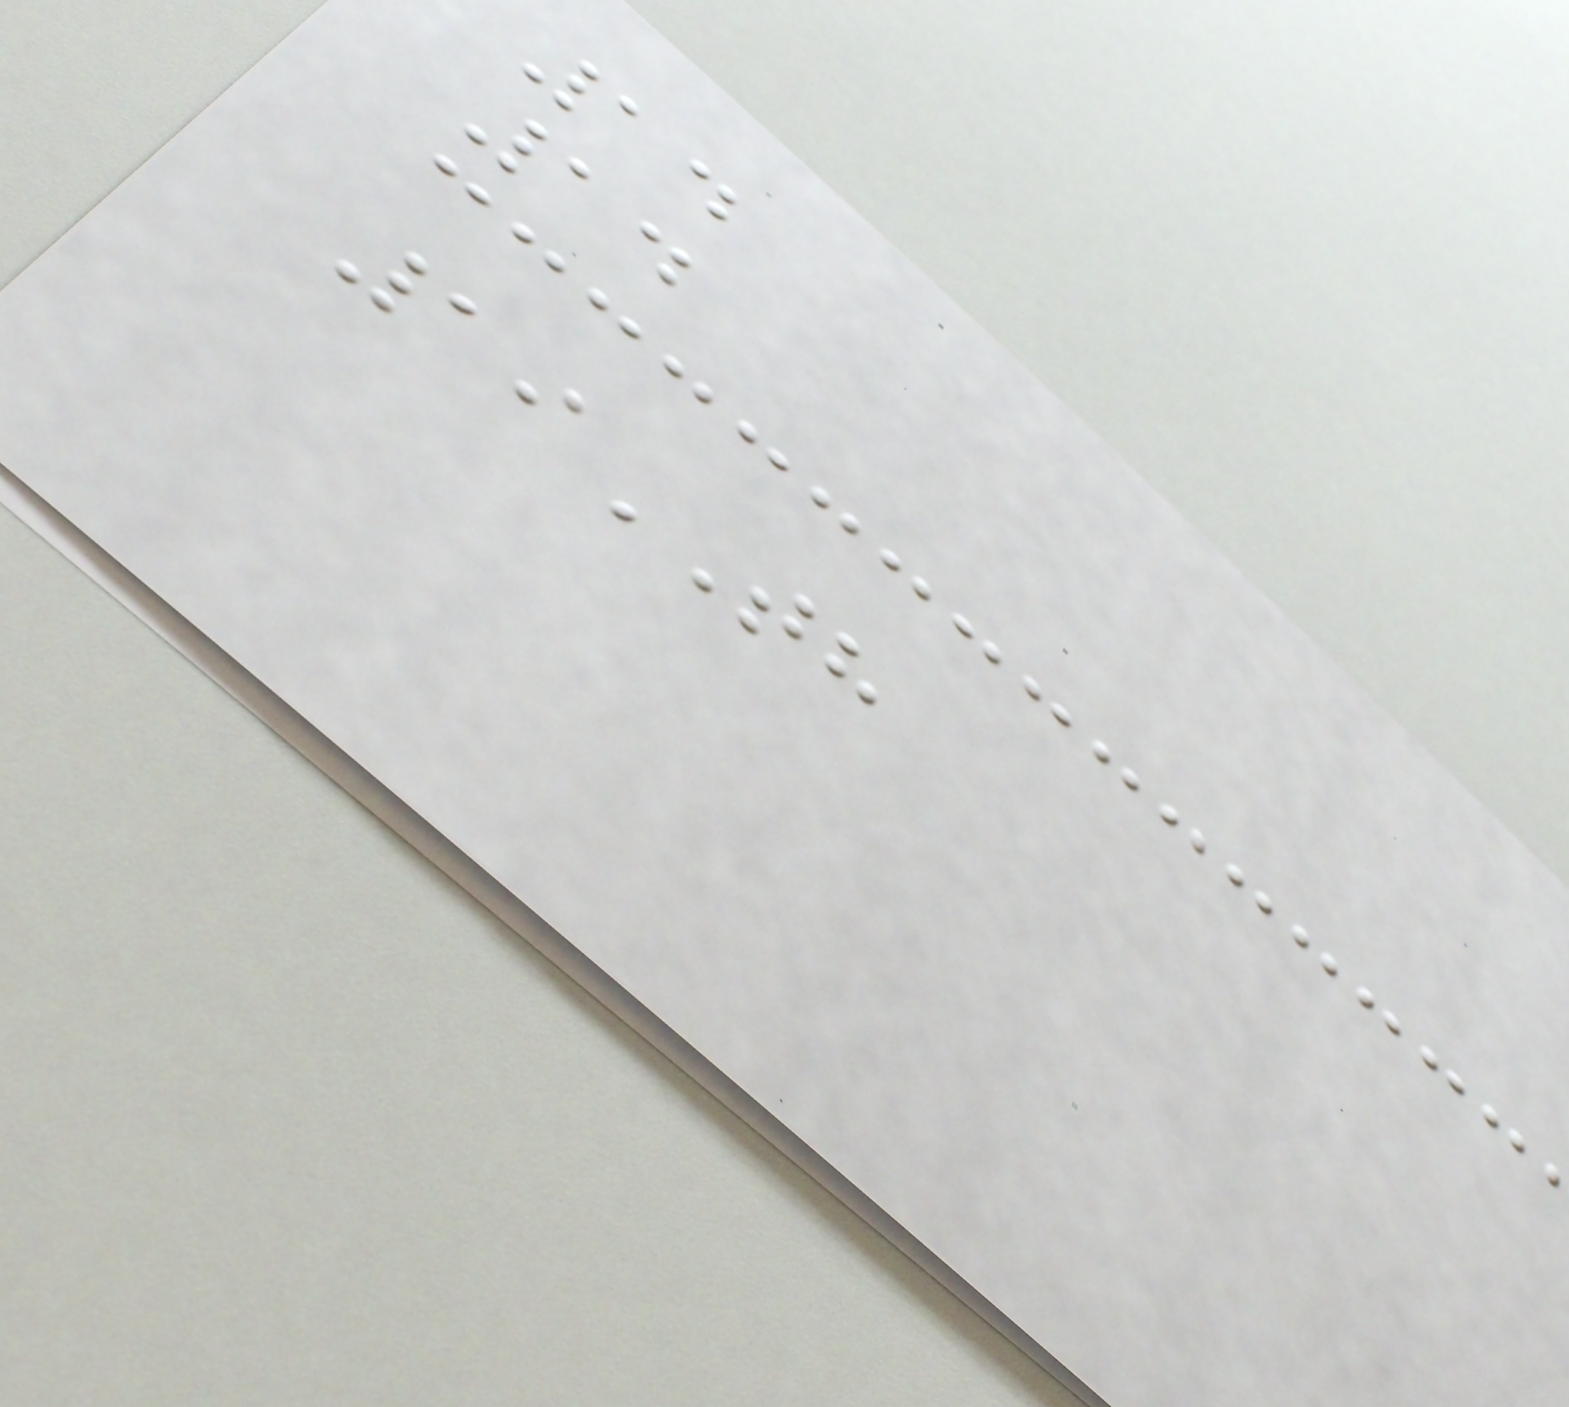14
14
19TH
